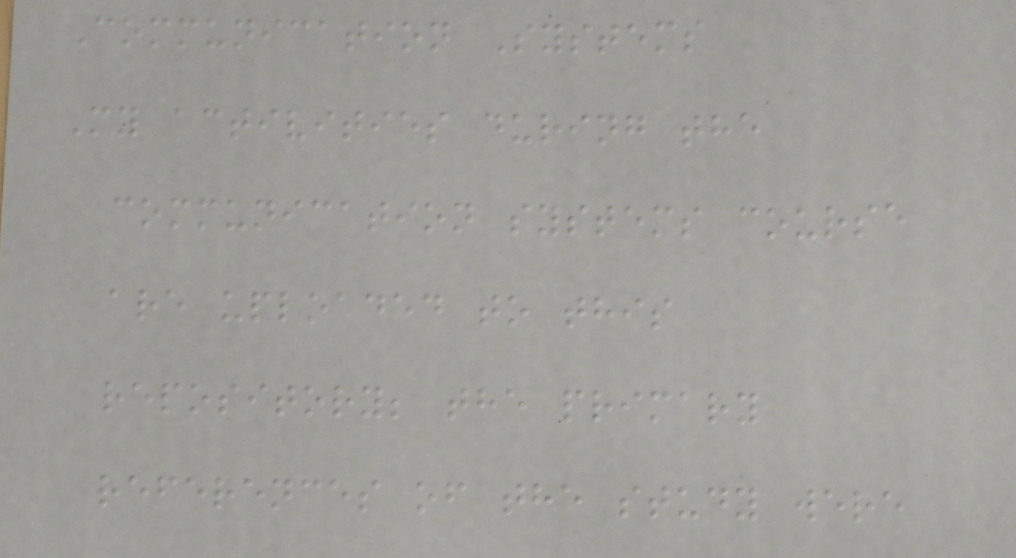Communication Systems
My activities during the
communication systems course
are uploaded to this
repository; the primary
references of the study were
